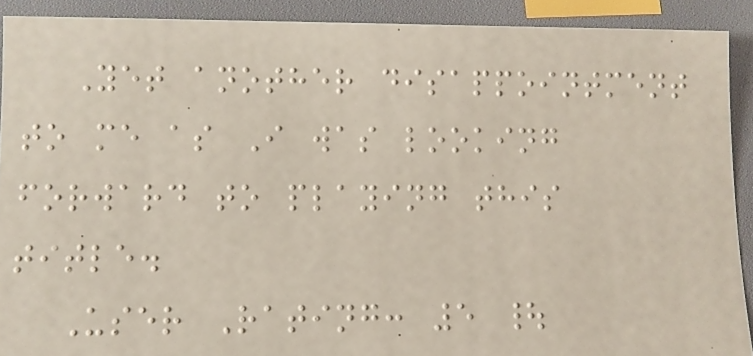Yet another disappointment
to me as I was looking
forward to playing this
title.
User Rating: 5 |
